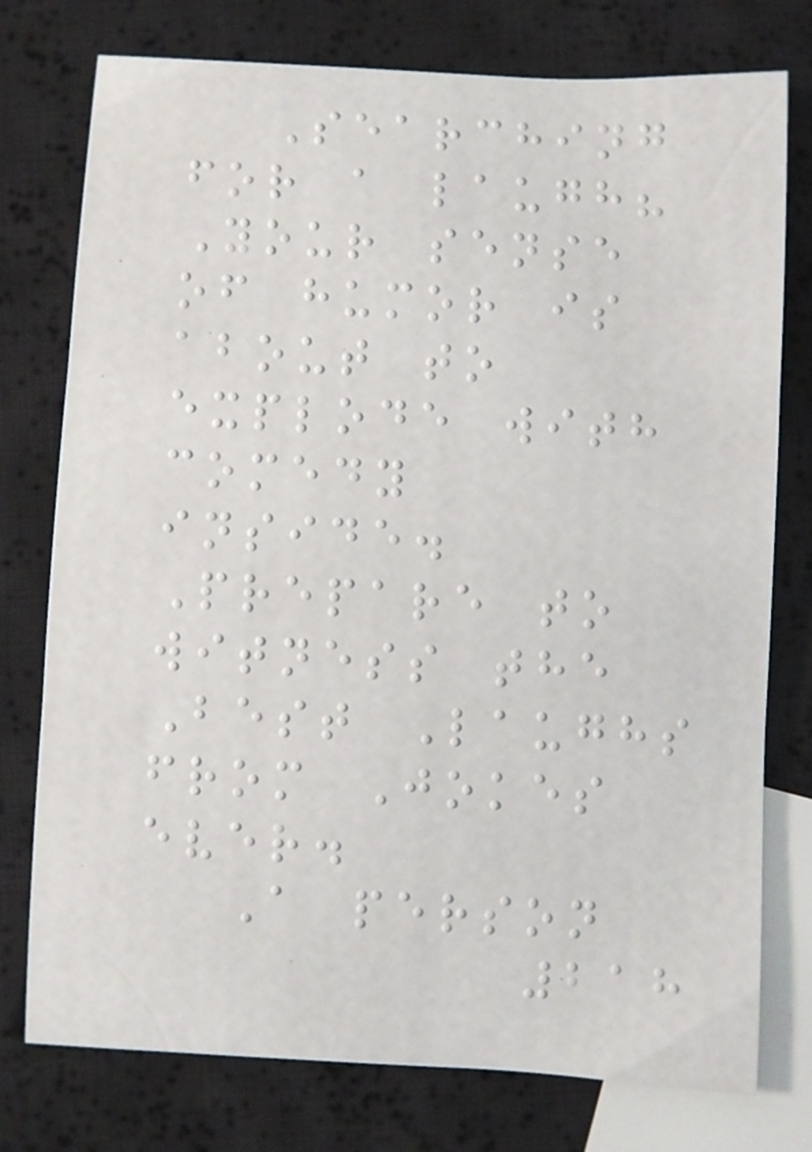Searching
for a laugh?
Your sense
of humor is
about to
explode with
comedy
inside.
Prepare to
witness the
Best Laughs
from Jokes
ever.
A person
218
